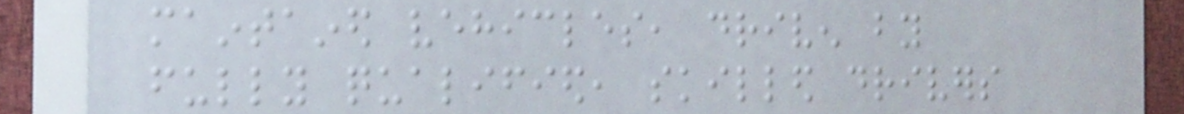maintained vehicles, driven by
fully qualified, skilled drivers
